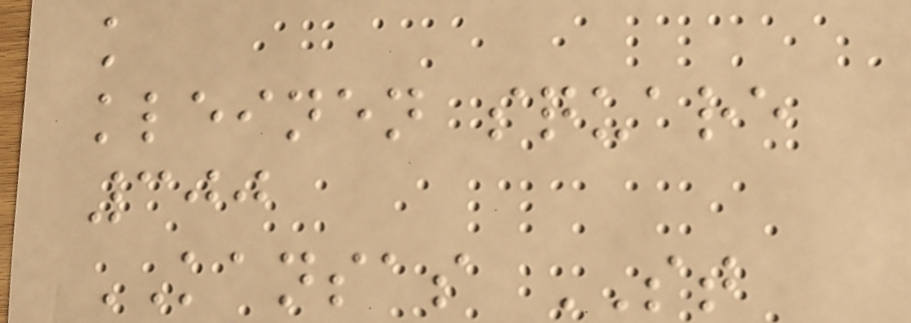k
kleinen square
300
KANSAS ST
